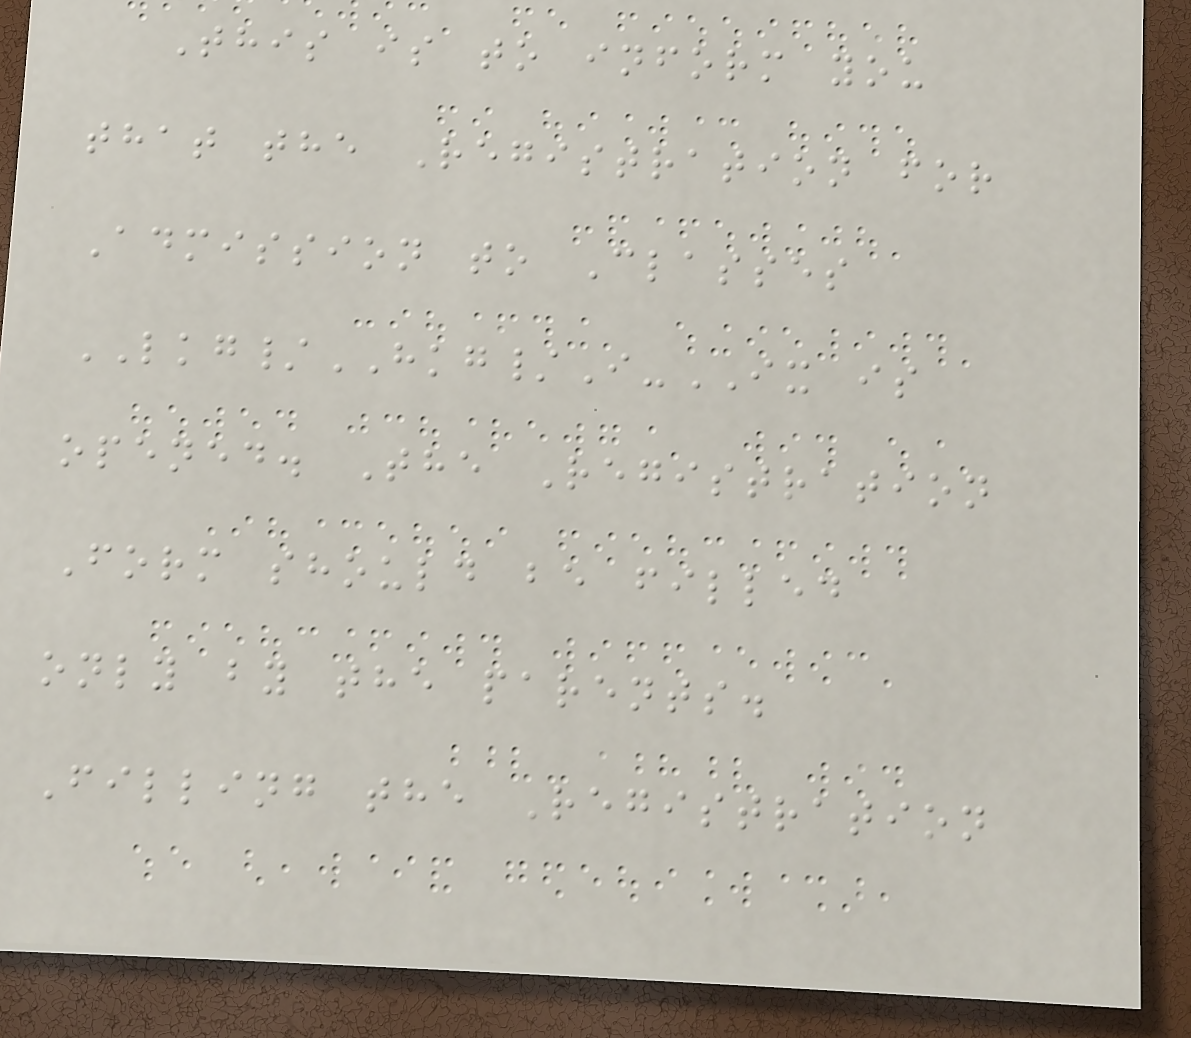This is to inform you
that the Registration for
Admission to Classes
LKG/HKG/I-IX is
opened. The Registration
Form should be filled
only by the parents.
Filling the Registration
